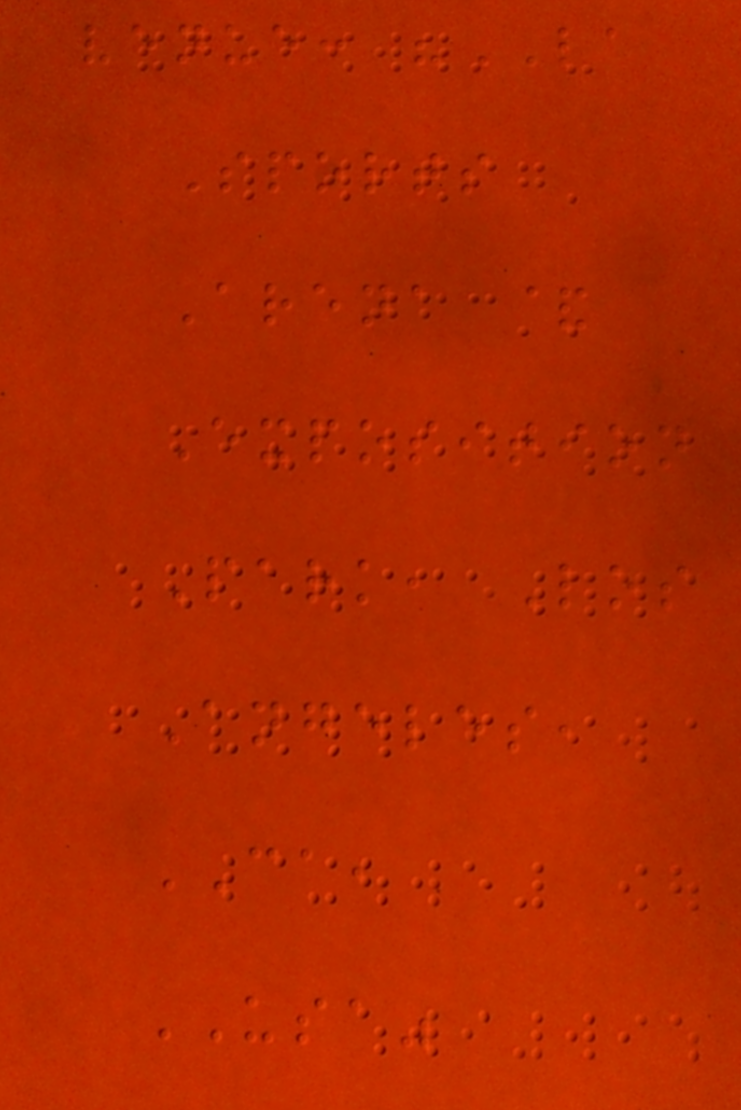venue: "LA
Sports
Arena &
Exposition
Park, Los
Angeles,
CA,
USA"
